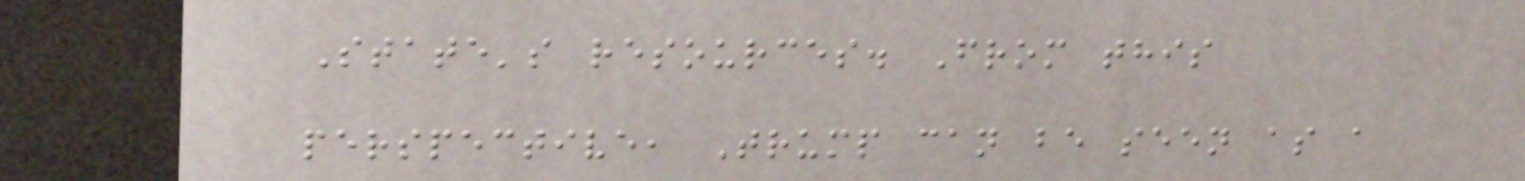State's resources. From this
perspective, Trump can be seen as a
